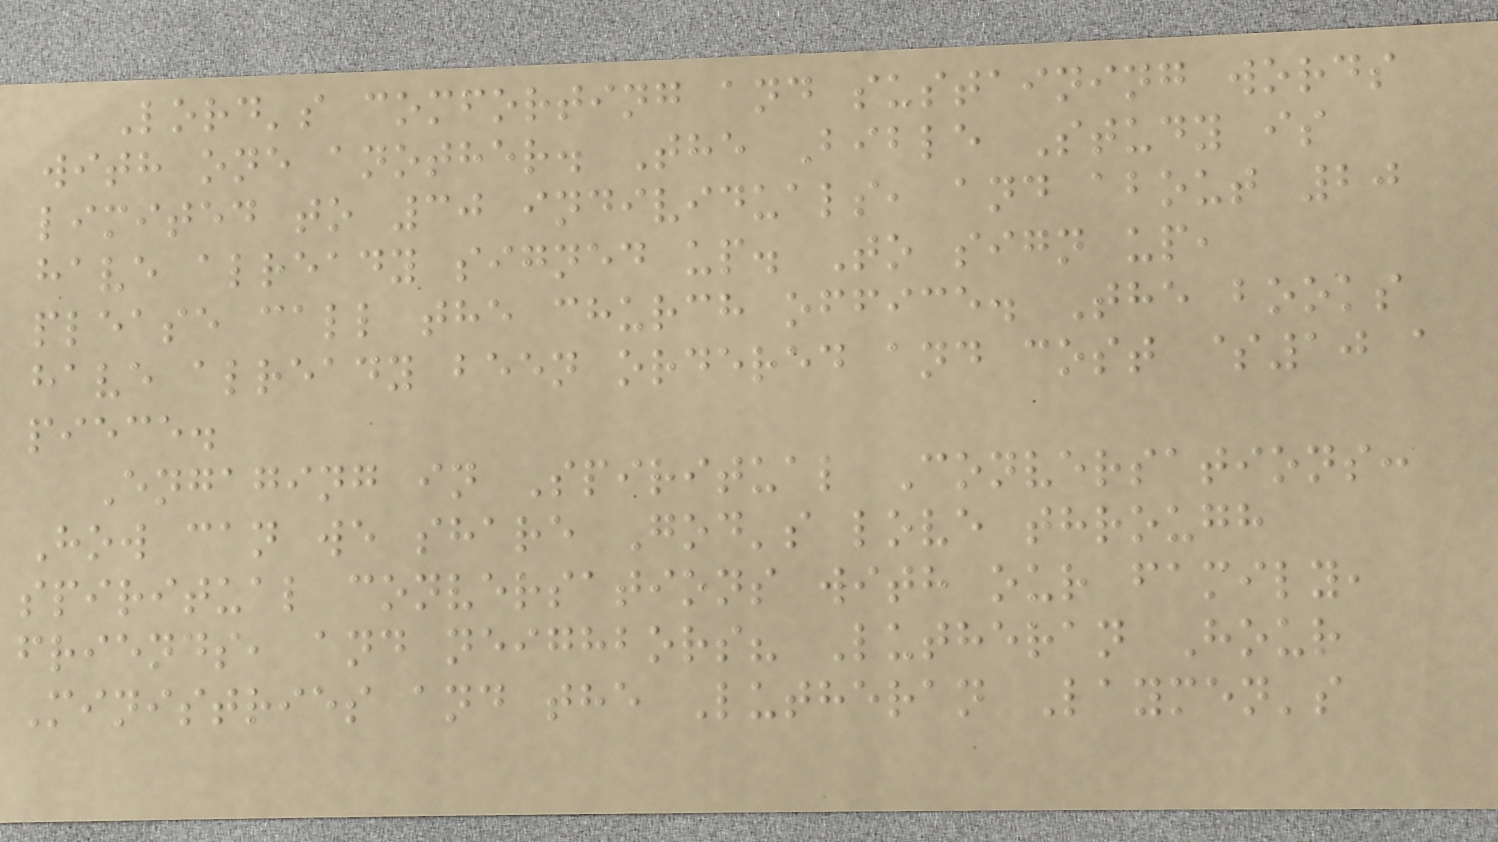Lord's comforting and sustaining words
with one another. The Bible Study is
limited to 30 individuals, and about 20
have already signed up. To sign up,
please call the church office. The books
have already been ordered and cost $10 a
piece.
Engaging in Spiritual Conversations:
How can we share God's love through
spiritual conversations with our family,
friends, and neighbors? Lutheran Hour
Ministries and the Lutheran Laymen's
